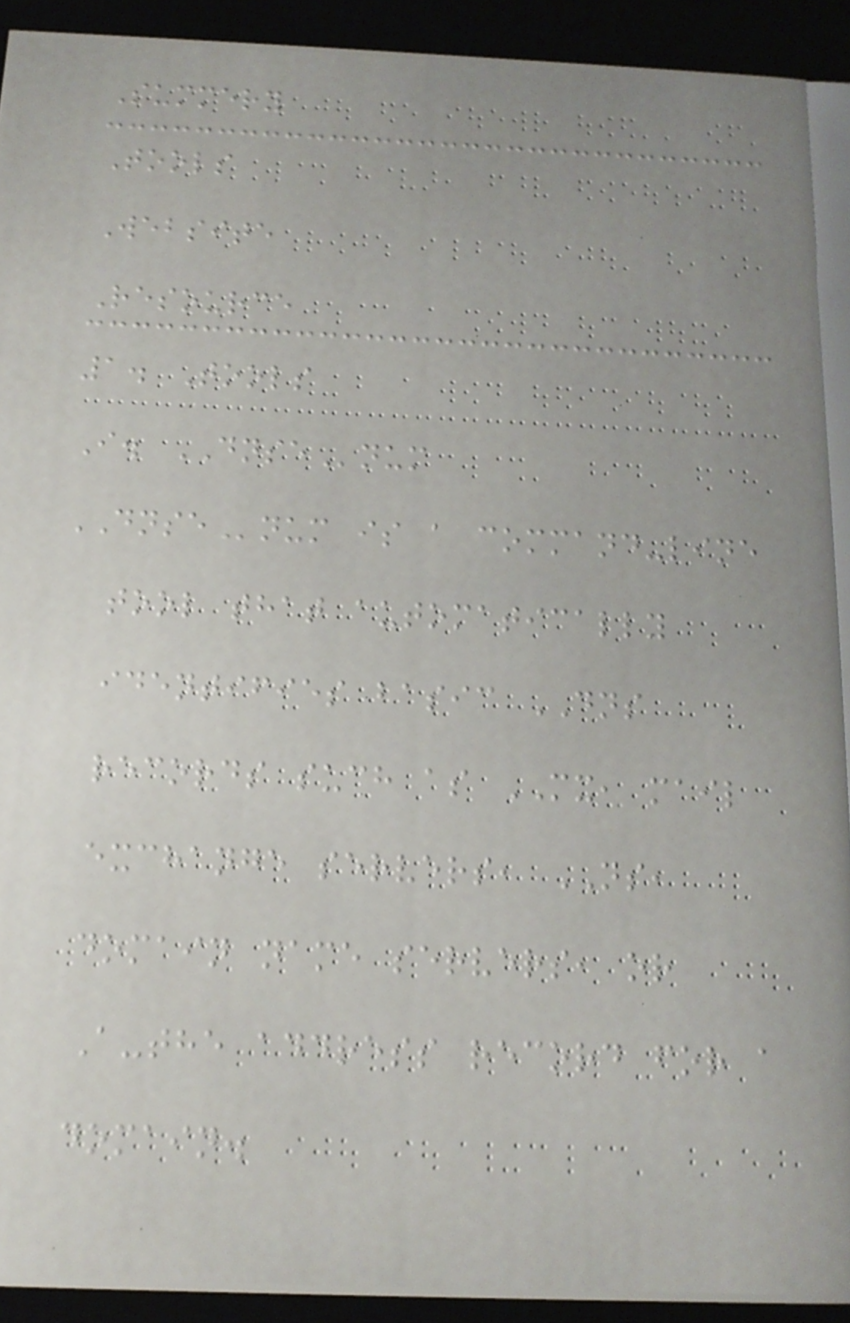Summery
Tools
Website
Resource
1. Tools
I. DNSEnum
DNSEnum is a command-line
tool that automatically
identifies basic DNS
records such as MX, mail
exchange servers, NS,
domain name servers, or
A-the address record for a
domain.
